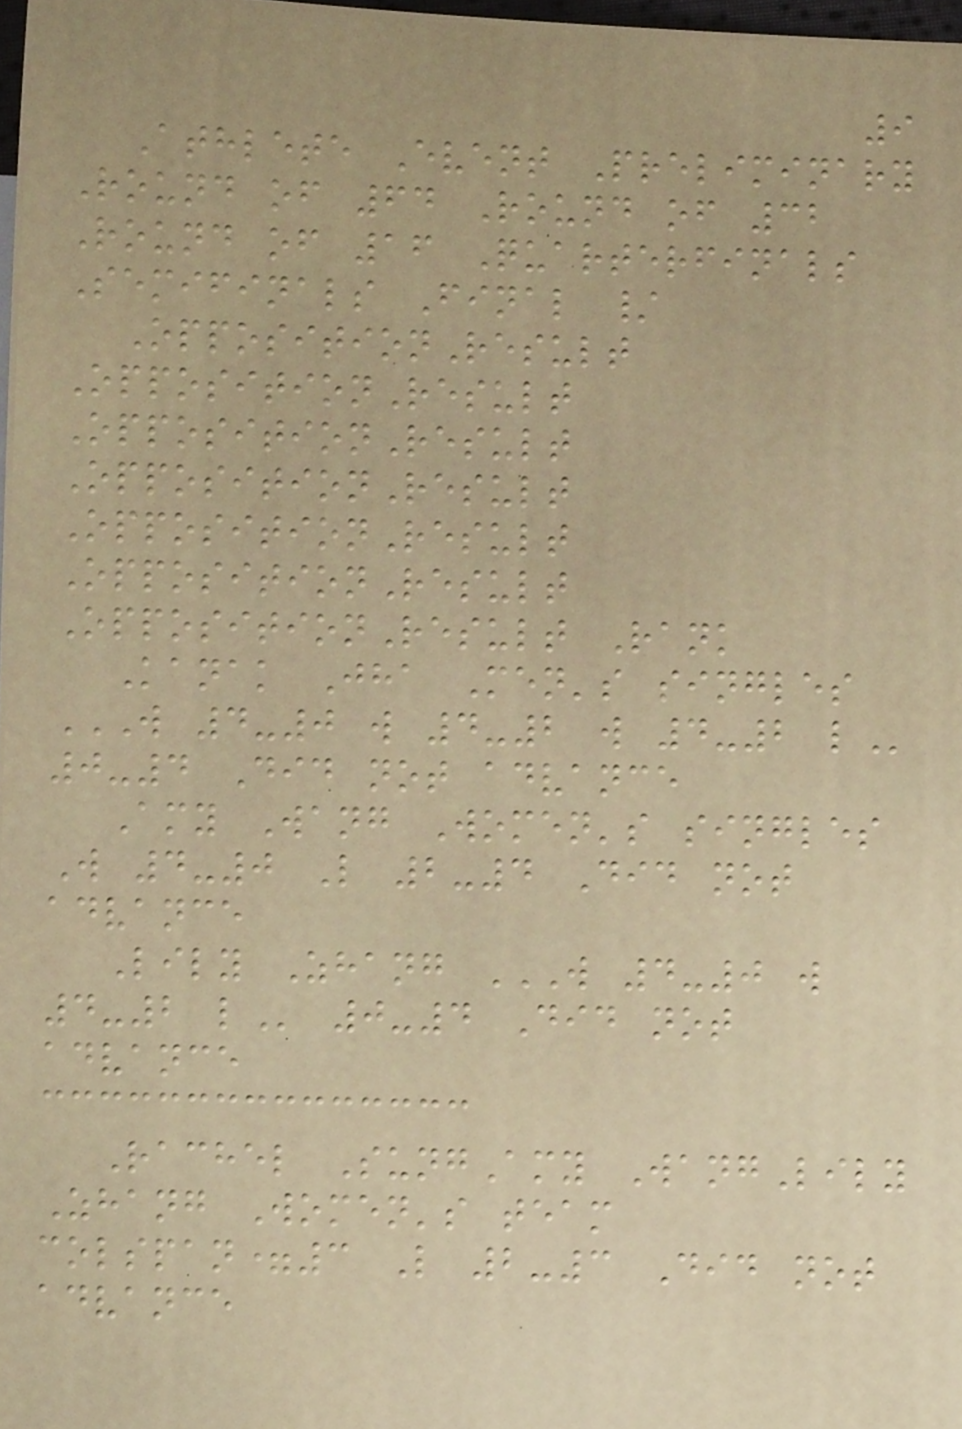9
Athlete Event Preliminary
Round of 64 Round of 32
Round of 16 Quarterfinals
Semifinals Final /
OppositionResult
OppositionResult
OppositionResult
OppositionResult
OppositionResult
OppositionResult
OppositionResult Rank
Kanak Jha Men's singles
W 4-0 W 4-2 W 4-2 L
0-4 Did not advance
Amy Wang Women's singles
W 4-0 L 2-4 Did not
advance
Lily Zhang W 4-0 W
4-2 L 0-4 Did not
advance
Rachel SungAmy WangLily
Zhang Women's team
colspan=3 L 2-3 Did not
advance
